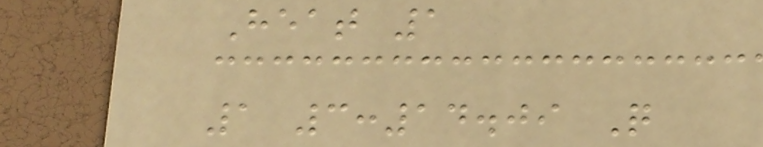Heat 1
1 3:14.09 Q
